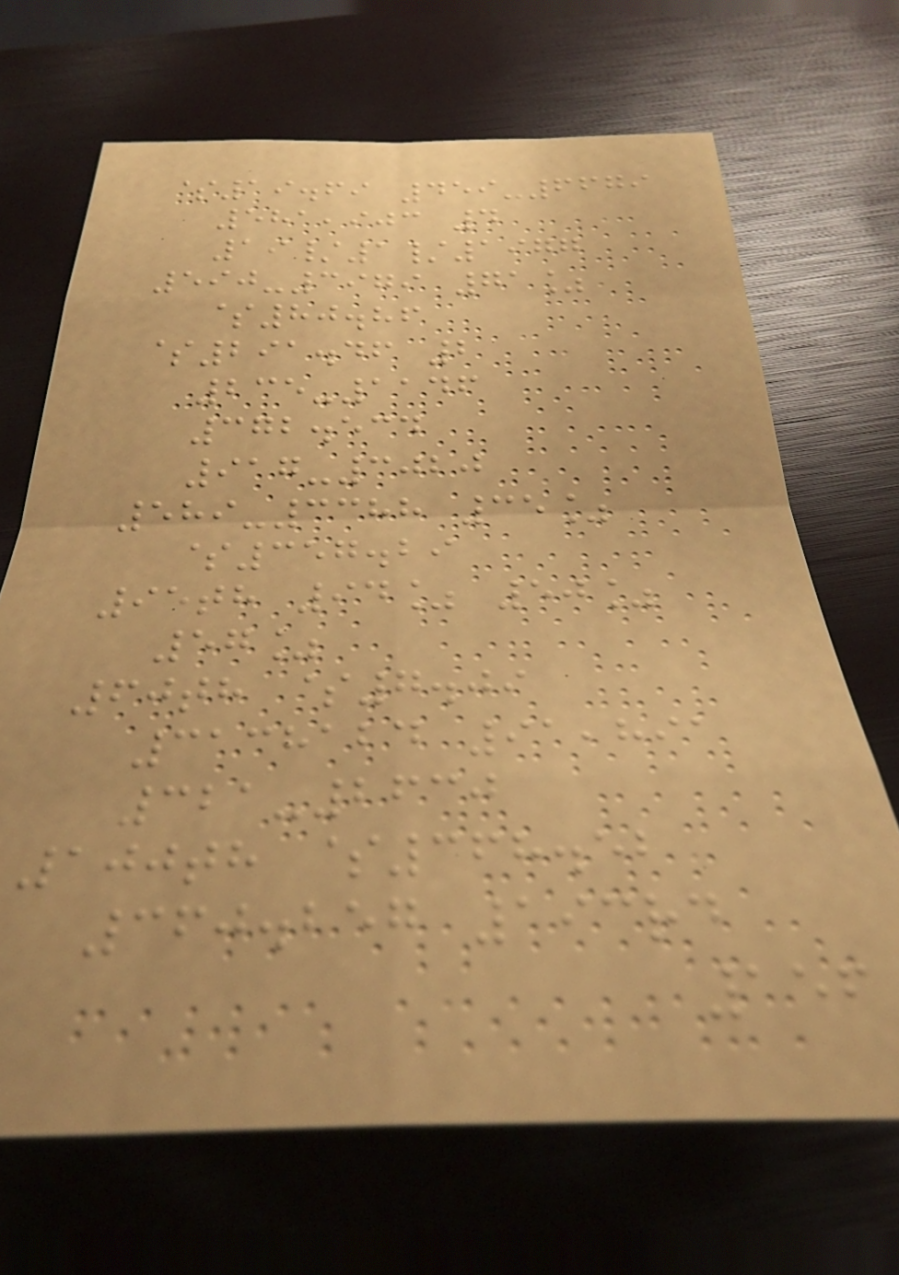$19.69 459-6679
581,903 4
19/1/1977
590-3979 71%
$80.86
$291.46 2
235-1146
372.534
917-3020
589-3388 35%
$357.29
95th 94% 50%
57%
60th $7.09
3138124 91,891
321-2630
100th $368.52
360.257 193rd
156
